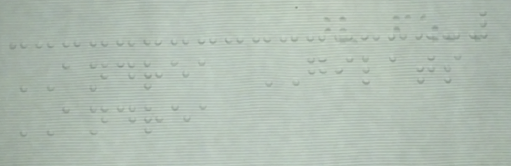ANDREA GILATS
ANDREA
